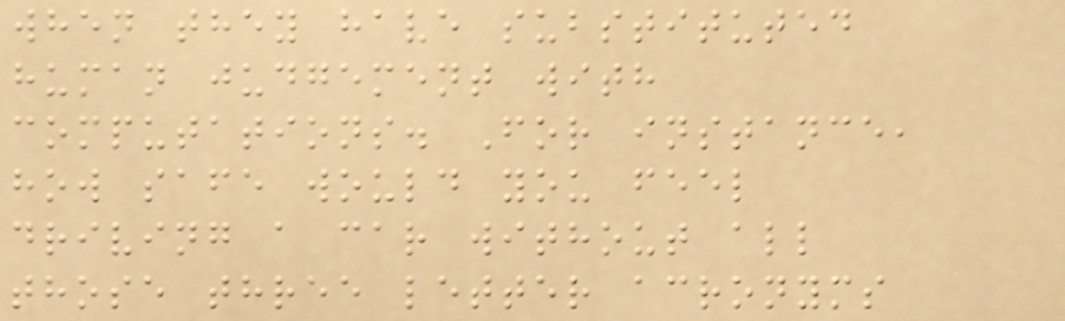when they have substituted
human judgement with
computations. For instance,
how safe would you feel
driving a car without all
those three letter acronyms
